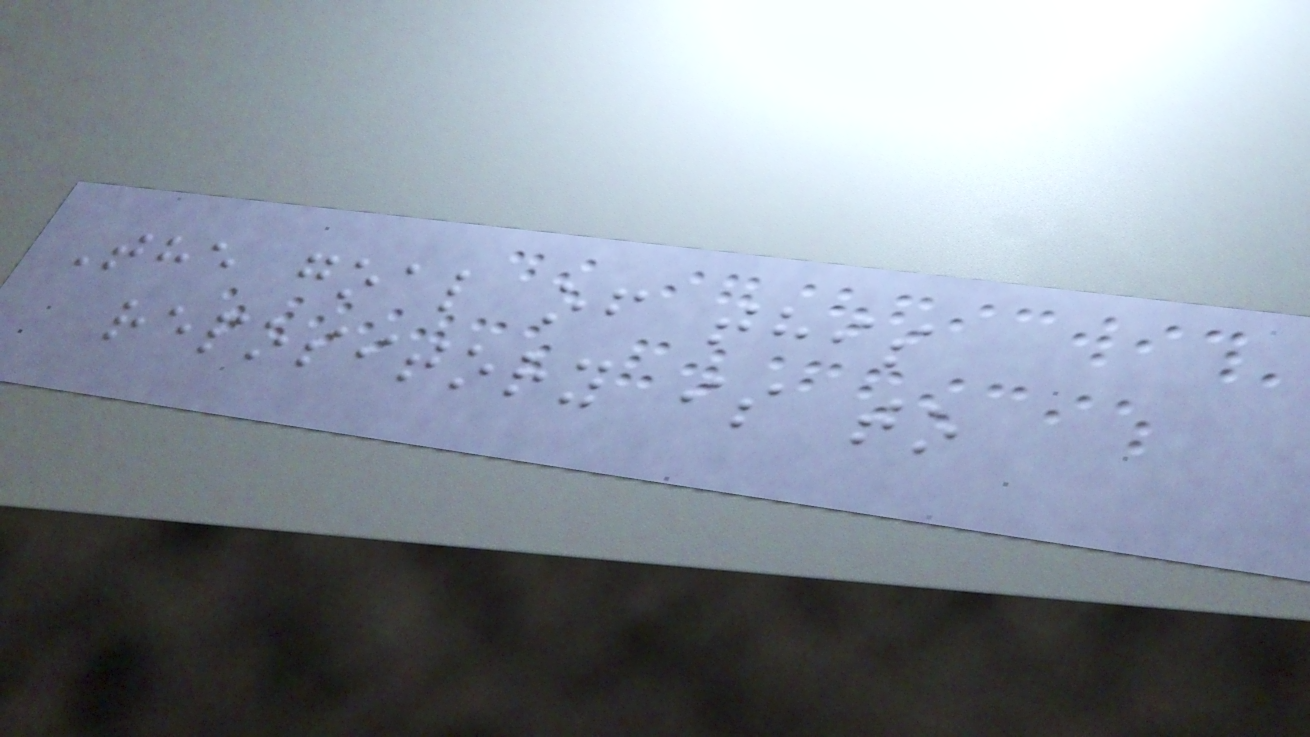The goal of this
repository is to
